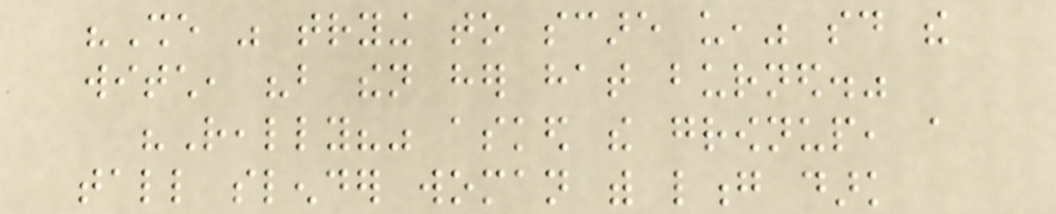"She was trying to scare us," said the
witch, "but then her hat burned."
"Really?" asked the grownup, a
tall slender woman with long dark
